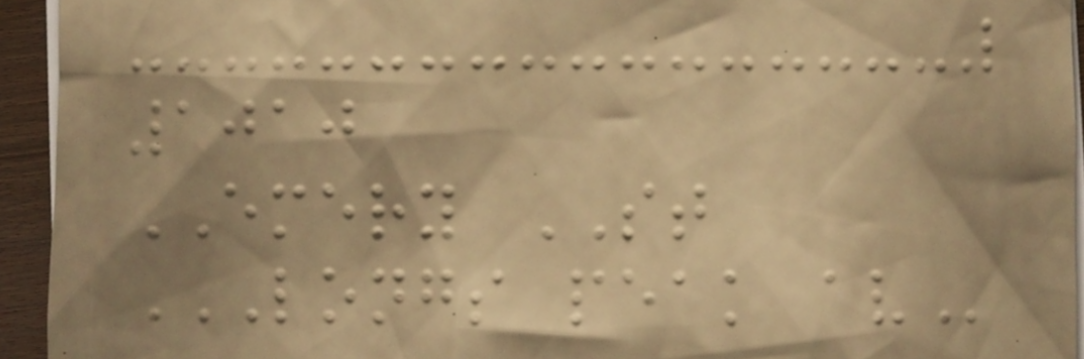1010
EMERY ST
LONGS PEAK AV
